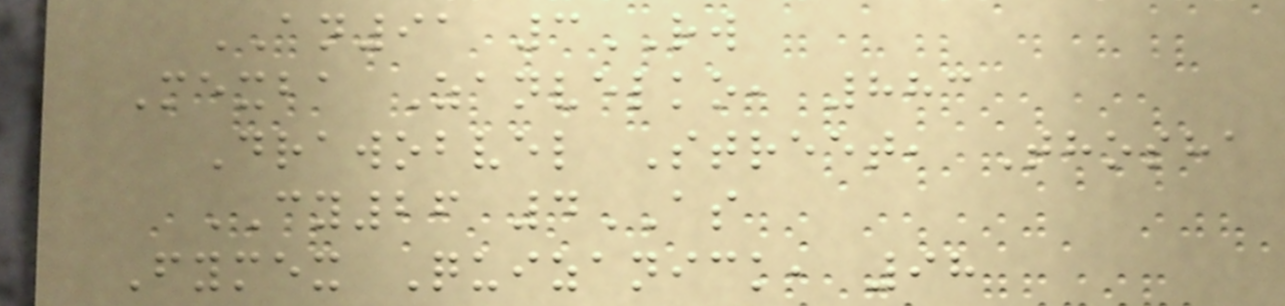AN91 3RW
Mexba Zanvelko, 883
Drawobvel Street, Thosha
CY26 4AS
Fymex Quizanick, 98
